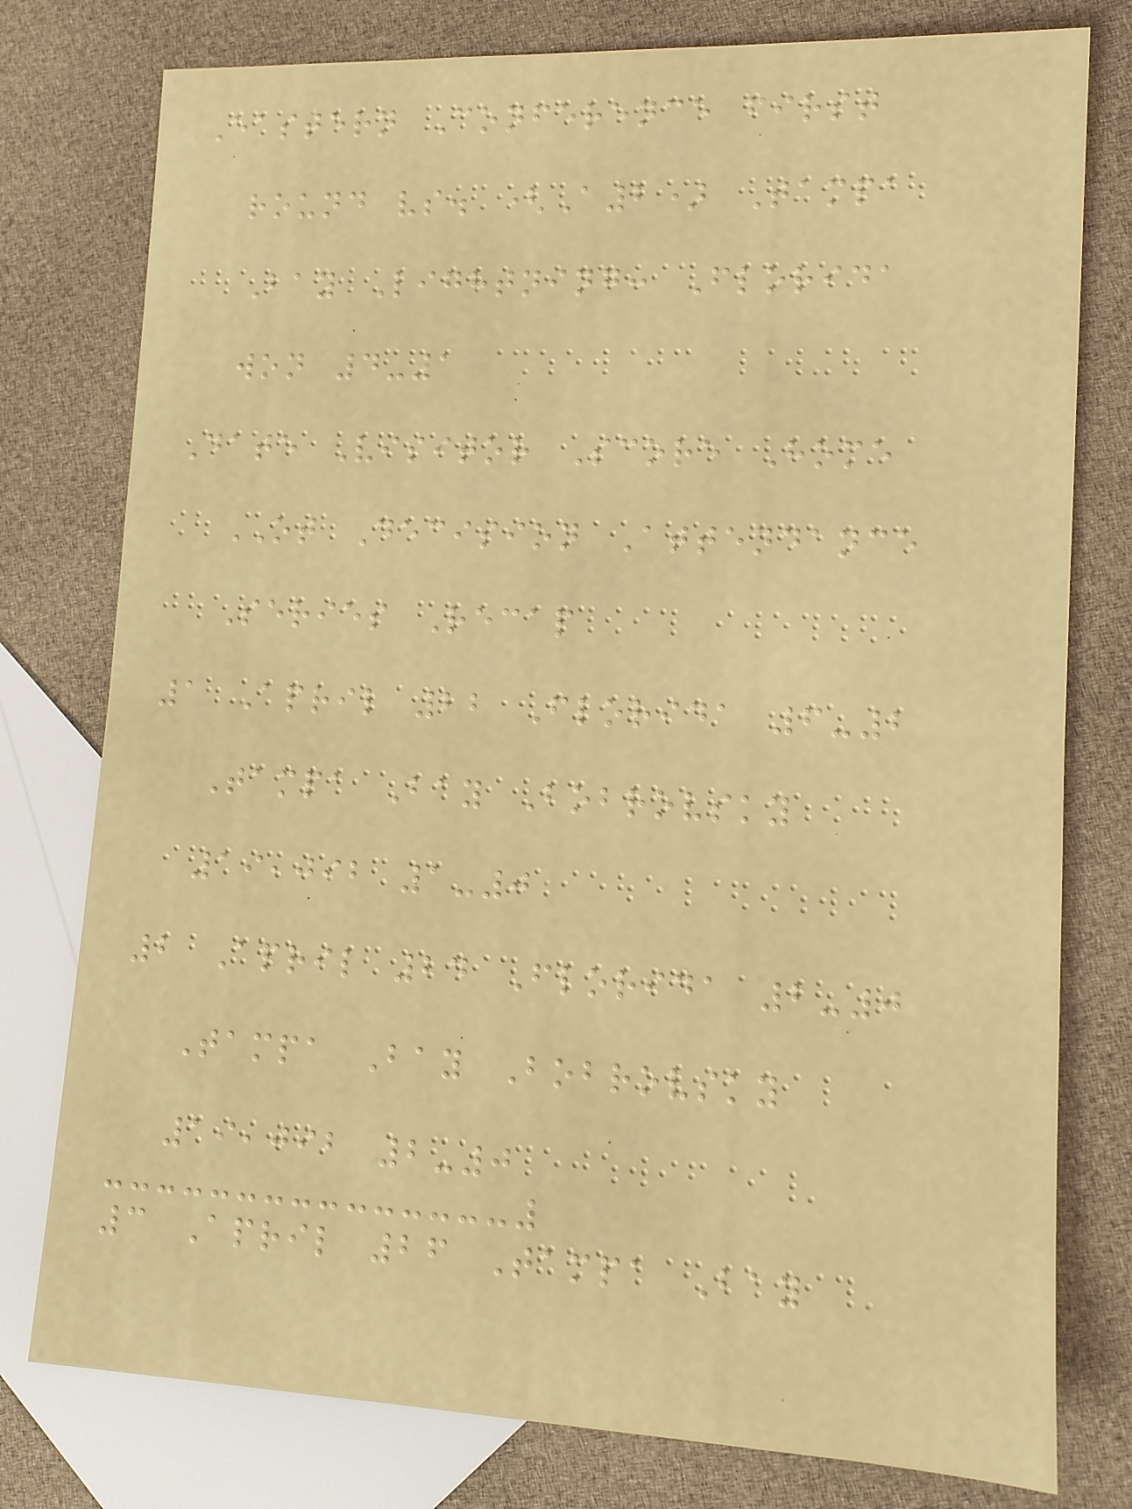Eastern Conference first
round vs. (A2) Tampa
Bay Lightning: Florida
won 4-1
Date Visitor Score Home
OT Decision Attendance
Series Recap
1 April 22 Florida 6-2
Tampa Bay Bobrovsky
19,092 1-0
2 April 24 Florida 2-0
Tampa Bay Bobrovsky
19,092 2-0
3 April 26 Tampa Bay
